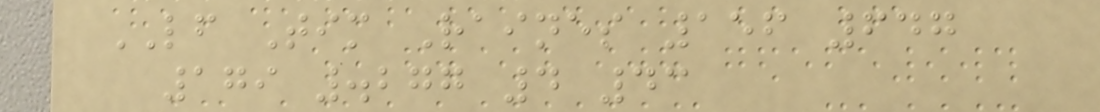LF Tim Raines 156 647
179 .277 4 43
